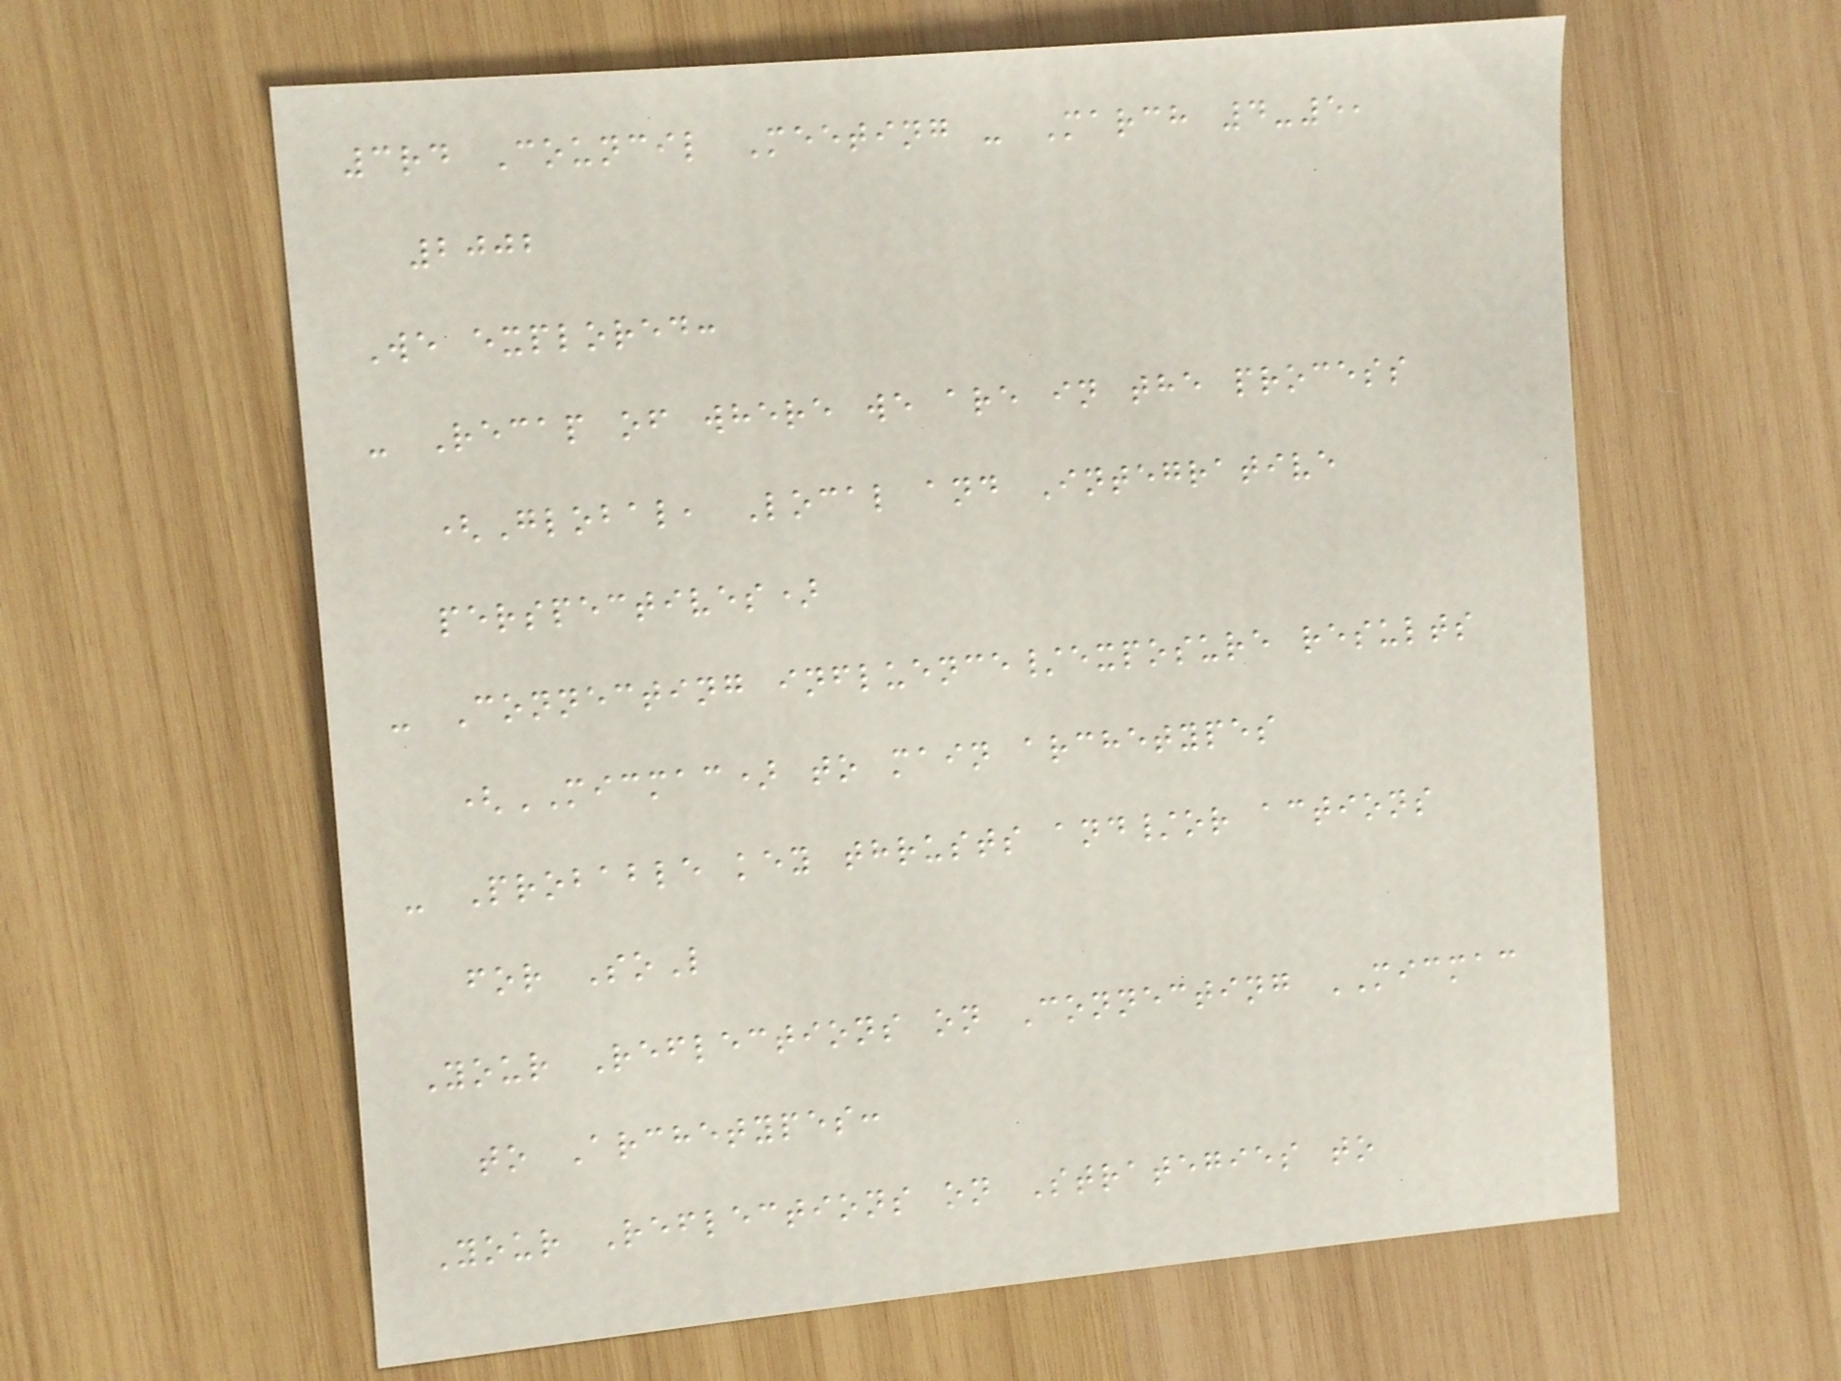3rd Council Meeting - March 4-5,
2002
We explored:
- Recap of where we are in the process
(Global, Local and Integrative
perspectives)
- Connecting influence/exposure results
(MICMAC) to main archetypes
- Probable key thrusts and/or actions
for SoL
Your Reflections on Connecting MICMAC
to Archetypes:
Your Reflections on Strategies to
